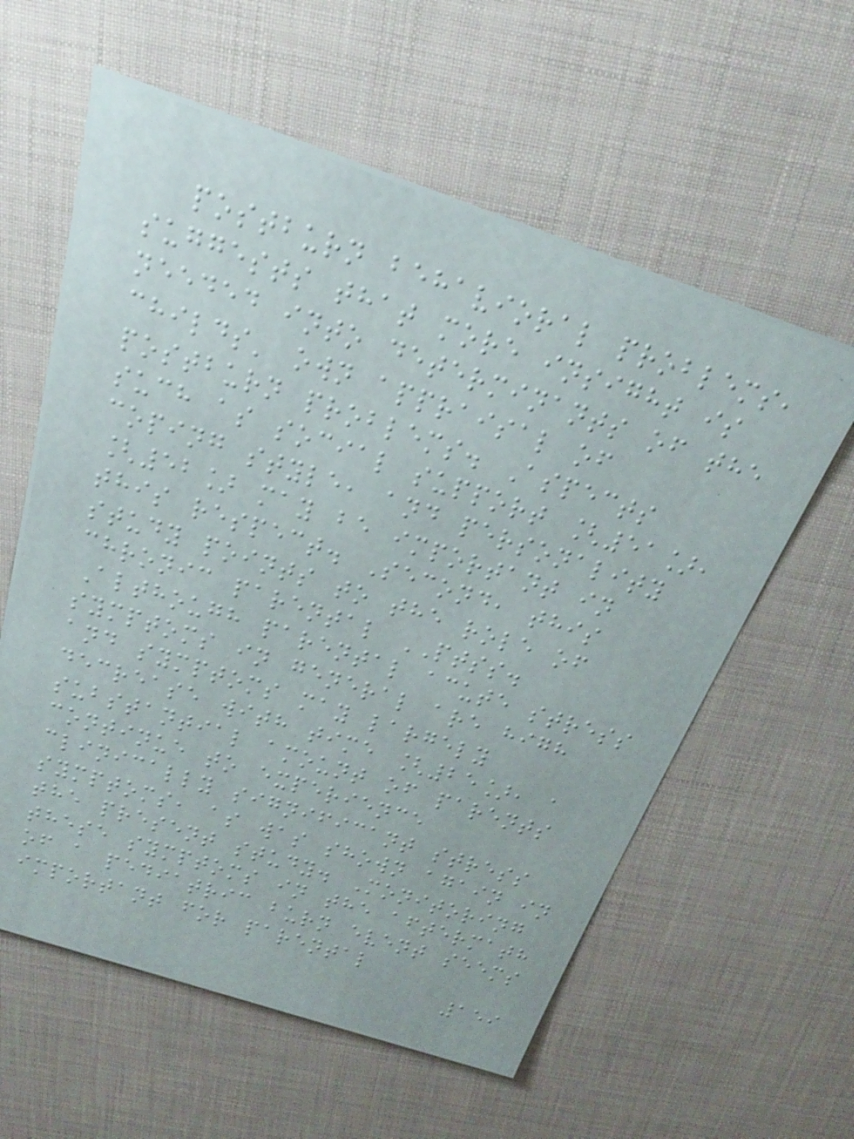postburn behavioral problems,
suggests that more insight is
needed into determinants of the
childs' own appraisal of
postburn problems. Aspects
such as social support [51],
coping style, and personality
[52] may be important in
this respect. Second, this
study points to the role of
chronic parental PTSS.
Although parental acute stress
symptoms in general are high
and symptoms may largely
decrease with time [25], a
substantial amount of parents
continue to experience
clinically significant stress
symptoms, as was shown again in
the present study. Monitoring
these symptoms in the aftermath
of a pediatric burn event seems
important for parental
159
